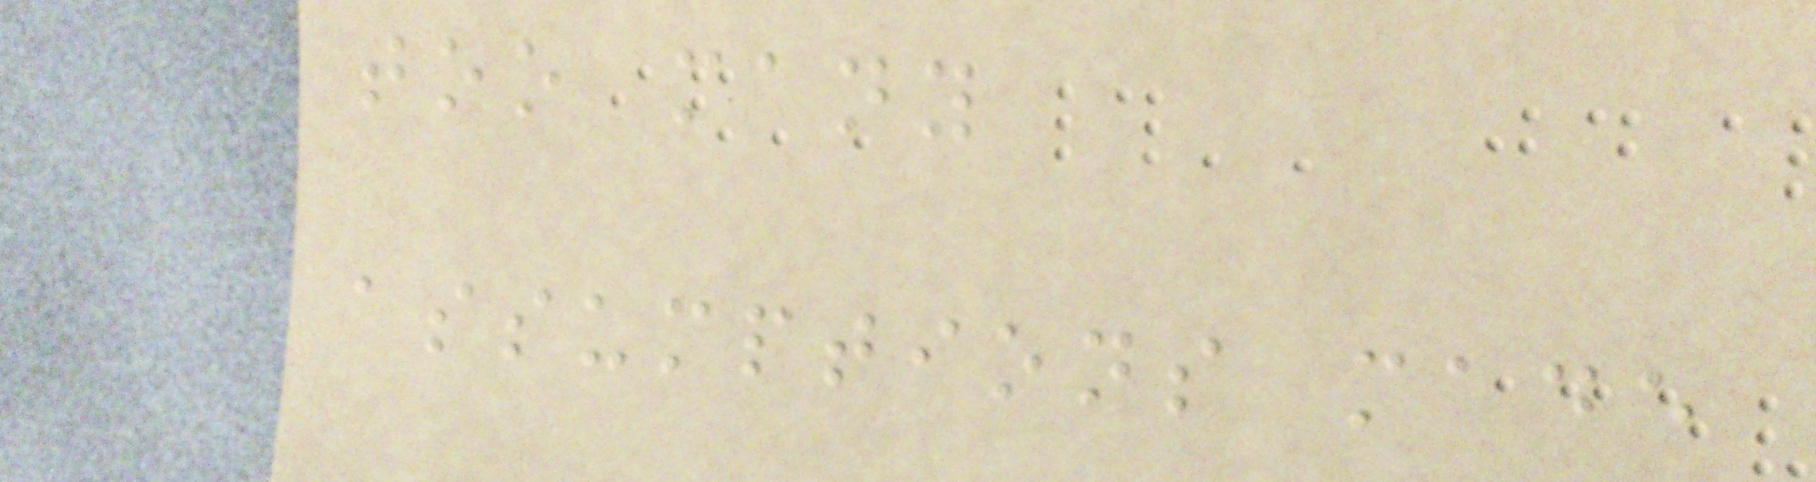too many
assumptions made
